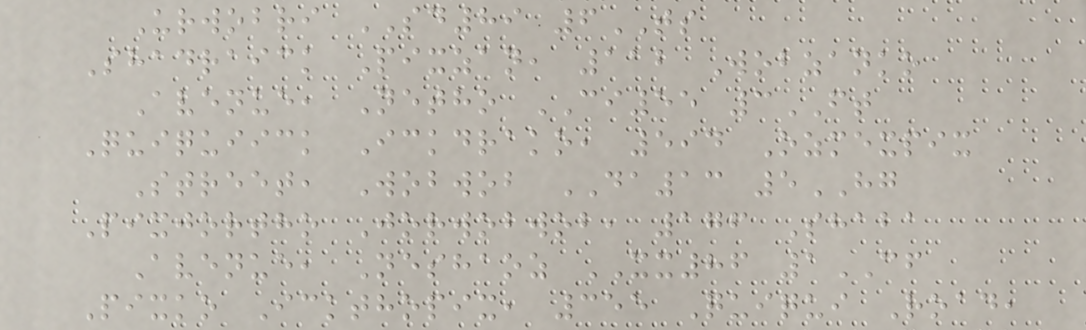Urwobri SD89 6TS
Shadraick Pixzan, 112 Wobzanko
Avenue, Netho CI55 3FT
Quiquiick Ickdrako, 594 Ozmexpix
Street, Wobwob DA13 5HG
Pixjortho Jorwobwob, 176 Shaba
Avenue, Neshaoz XX86 1CF
Pixko Ickthopix, 355 Quiqui Road,
